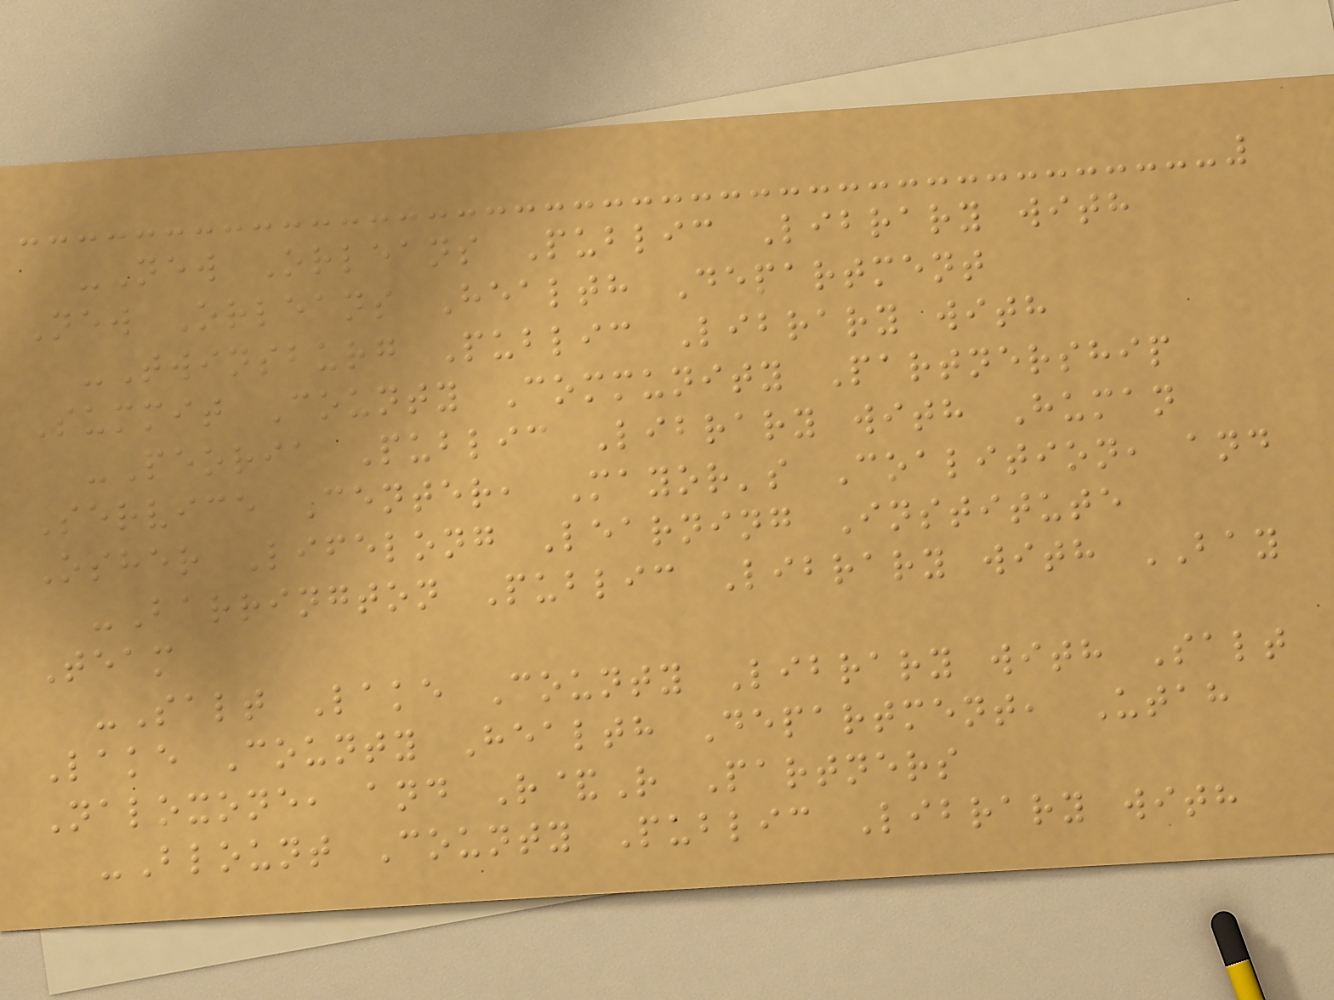-New Orleans Public Library with
New Orleans Health Department
-Twinsburg Public Library with
Summit County Community Partnership
-Peoria Public Library with Human
Service Center, Mayor's Coalition, and
Osher Lifelong Learning Institute
-Barrington Public Library with BAY
Team
-Salt Lake County Library with Salt
Lake County Health Department, Utah
Naloxone, and R&R Partners
-Blount County Public Library with
